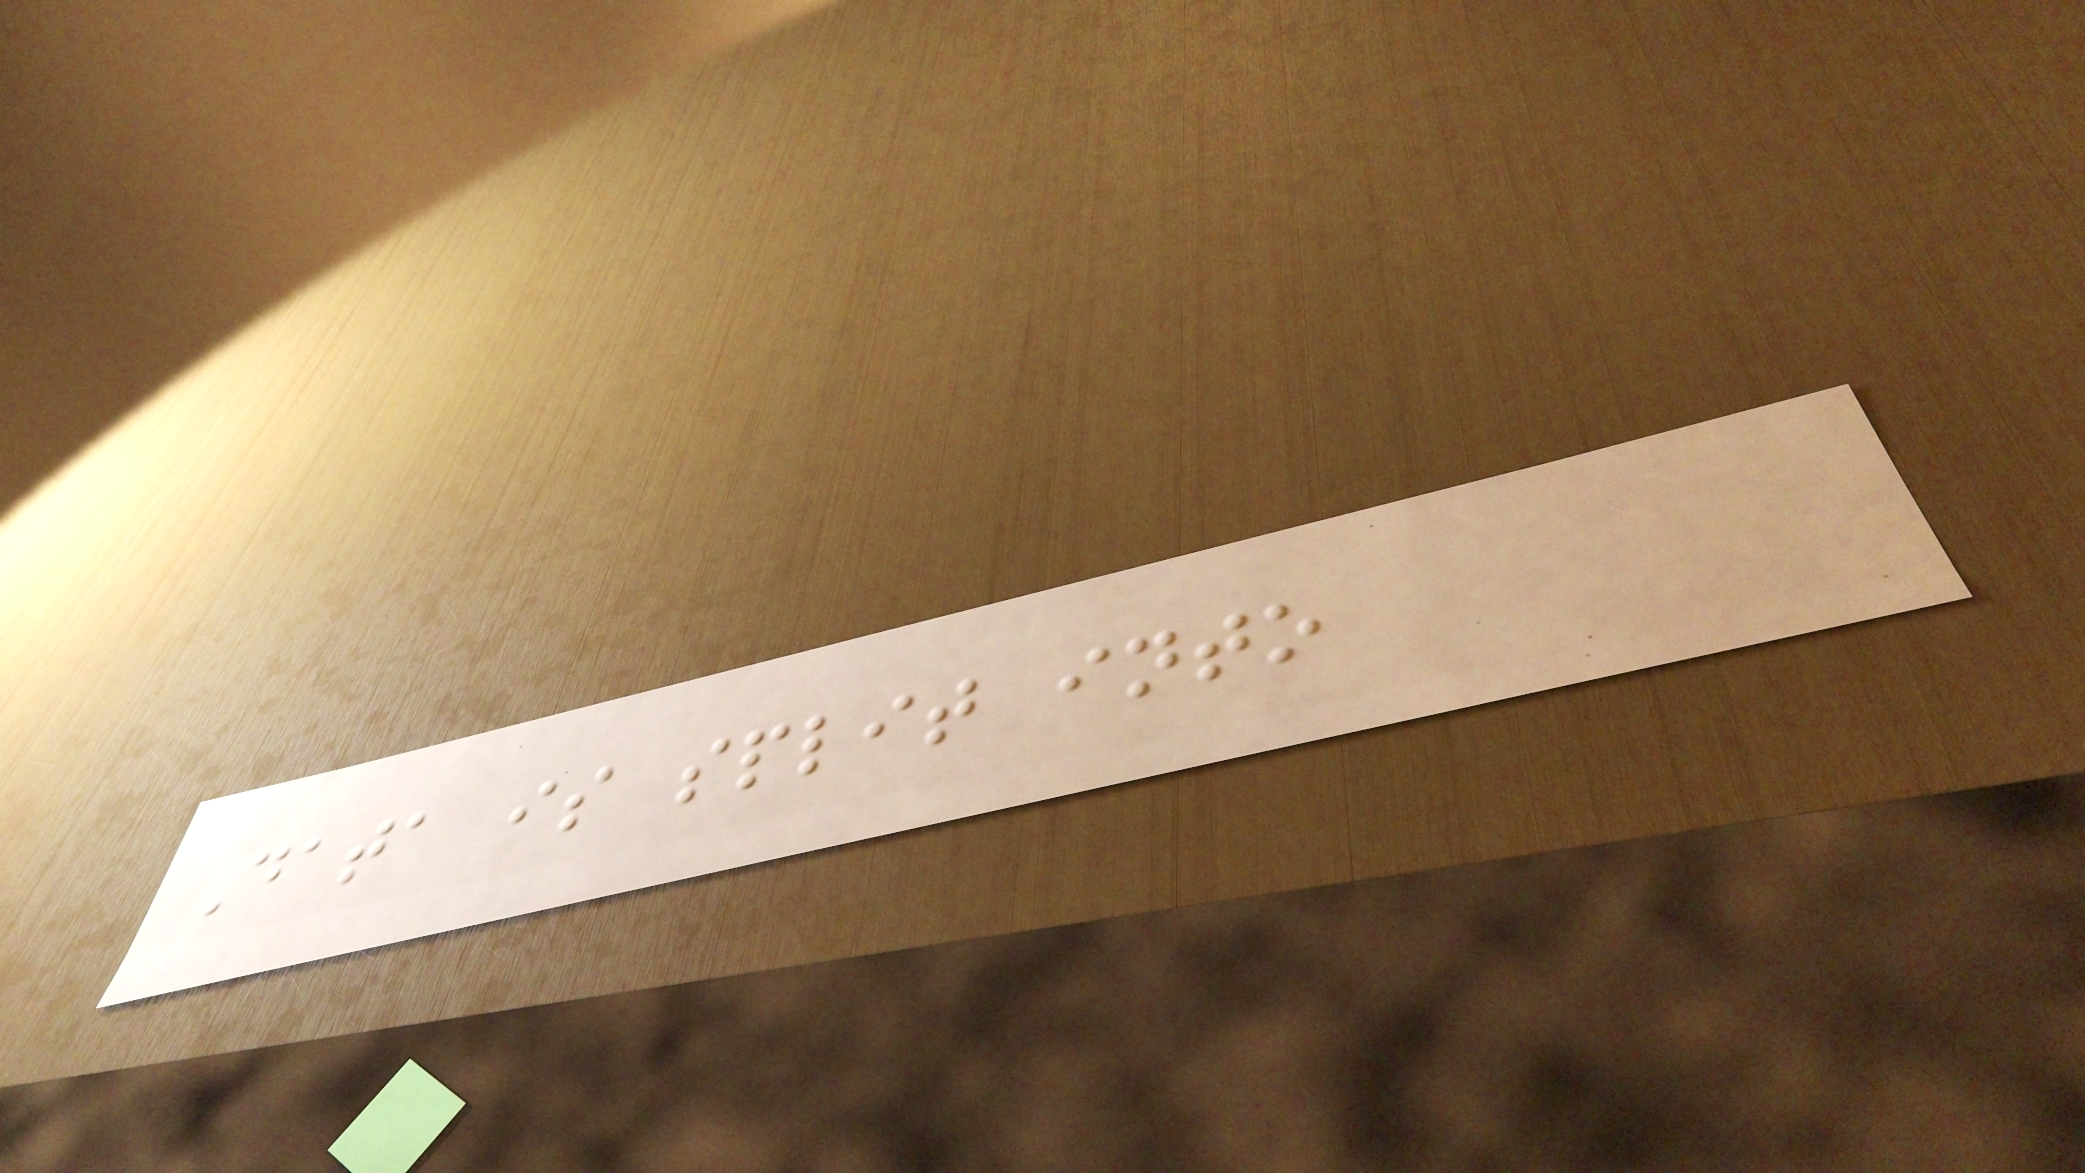Data is split into
